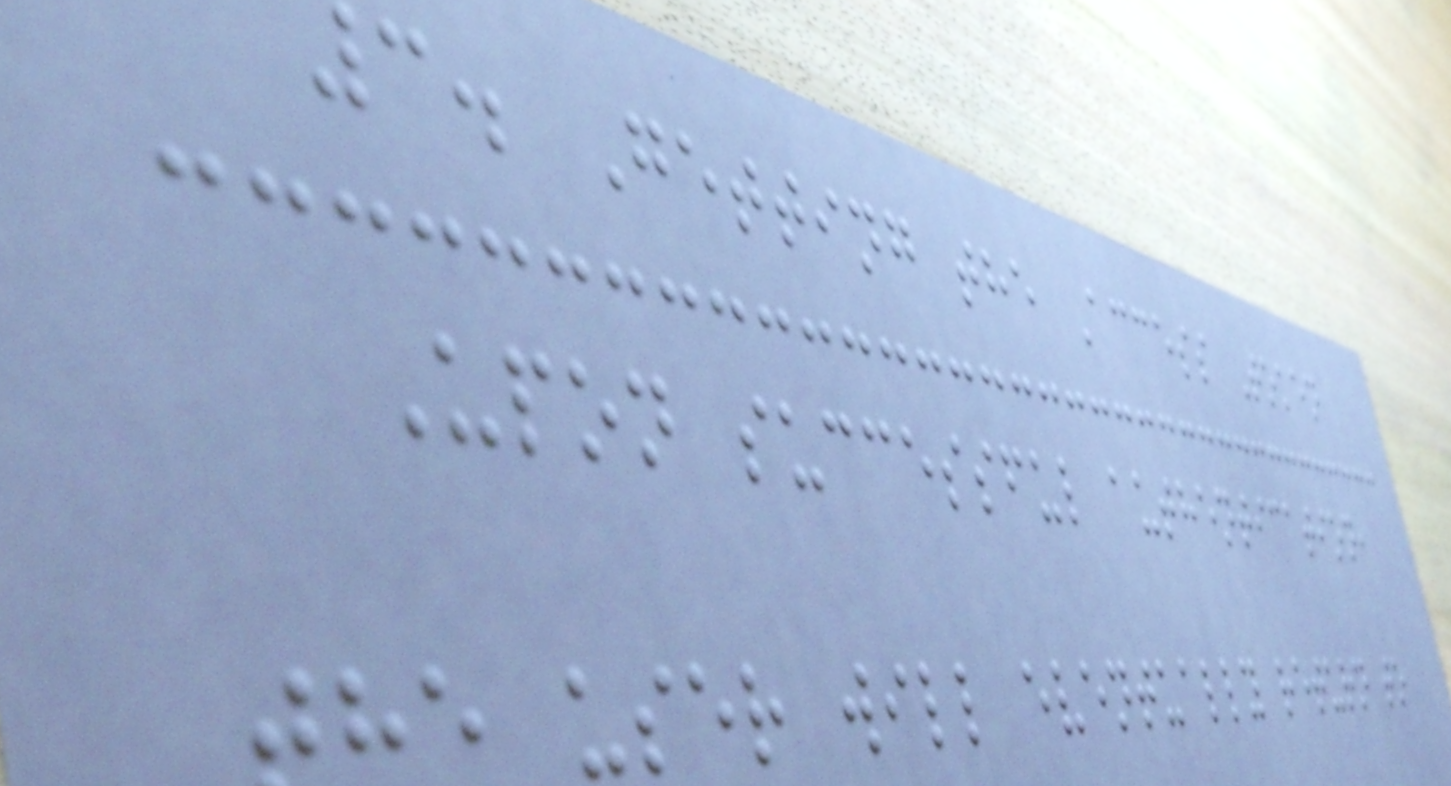3. Getting the Access Token
Upon successful authentication,
the user will eventually return to
